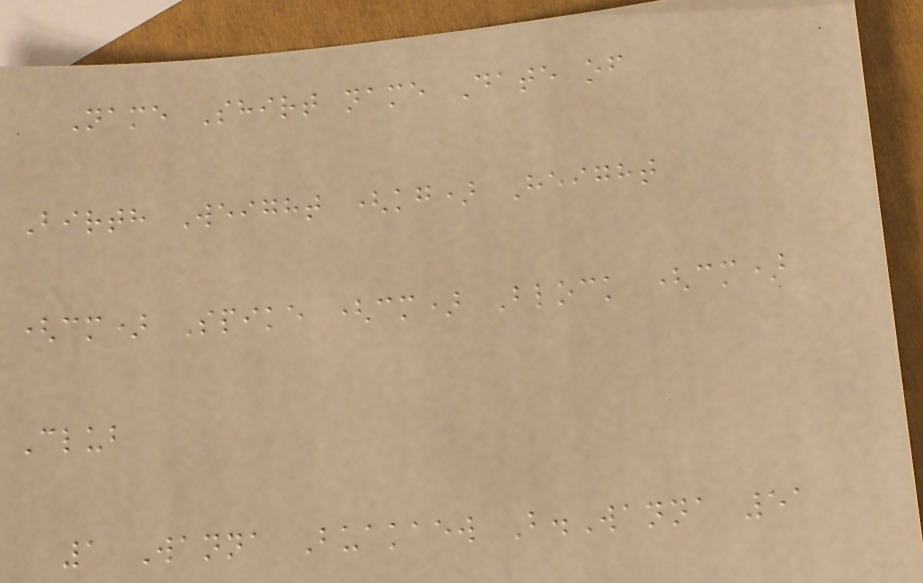Name Shirt name Date of
Birth Weight (kg) Height
(cm) Spike (cm) Block (cm)
Club
1 Wanna Buakaew B.Wanna 51
